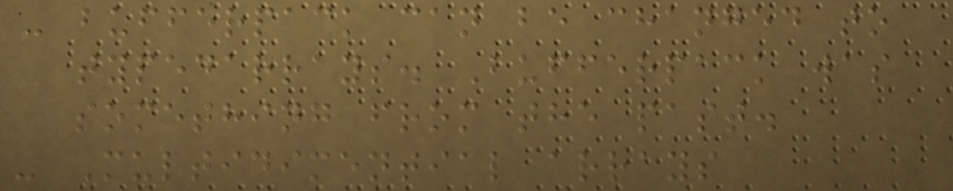- bufferpack can be changed to
typedarrays. Bufferpack was
something from the past.
- Multidimential arrays
